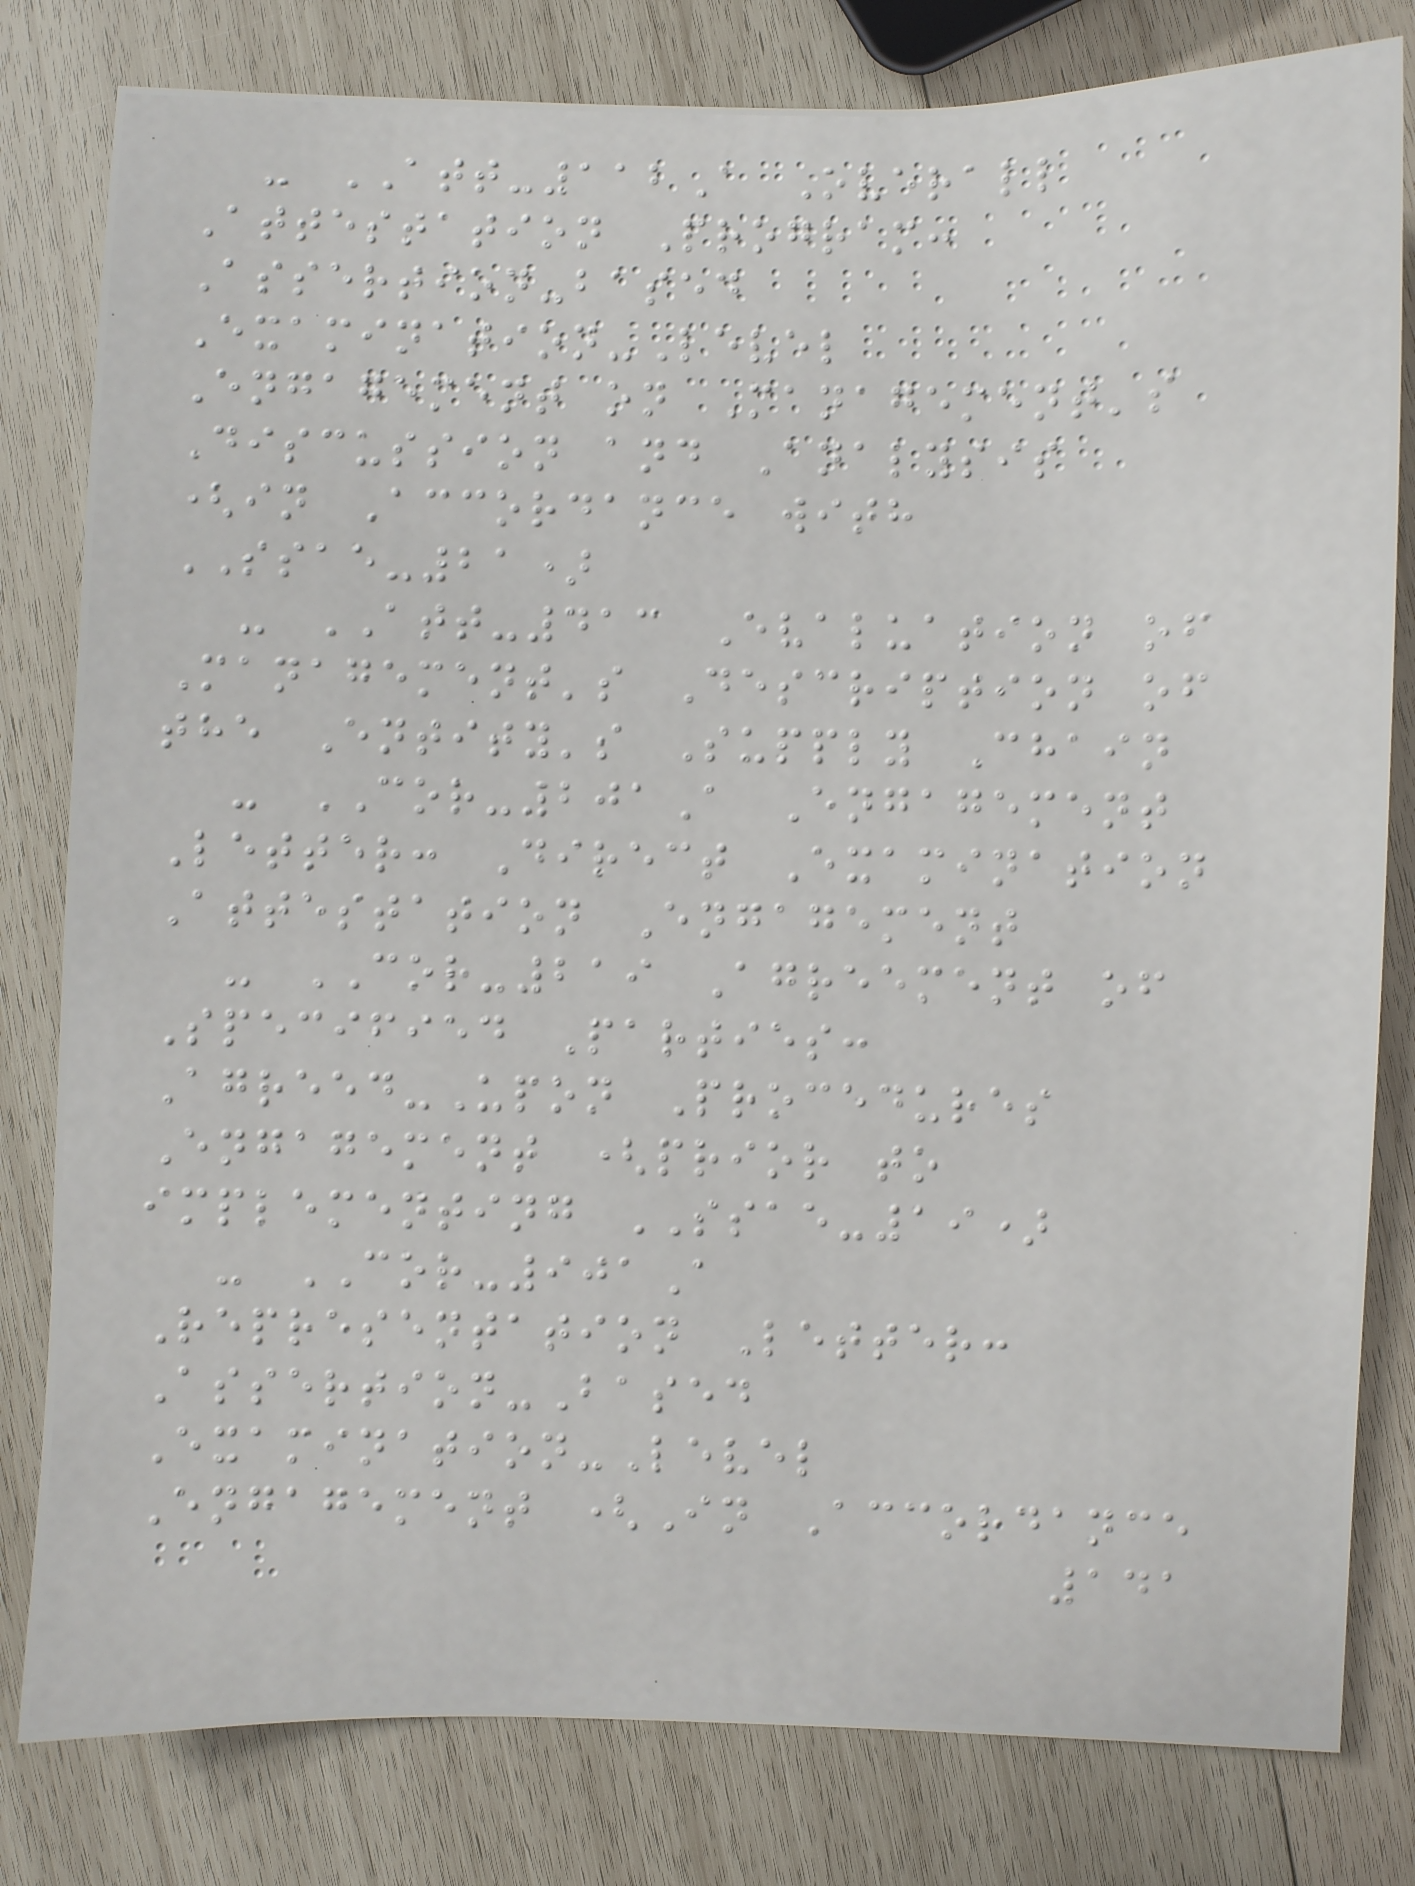- ATT-112A Overall
Attestation Program:
Assertion-based
Examination-Level
Engagement on Management's
Discussion and Analysis
(in Accordance with
SSAE-21)
- ATT-413 Evaluation of
Management's Description of
the Entity's Supply Chain
- COR-201A Engagement
Letter: Direct Examination
Attestation Engagement
- COR-219 Agreement of
Specified Parties:
Agreed-Upon Procedures
Engagement (prior to
implementing SSAE-19)
- COR-901A
Representation Letter:
Assertion-Based
Examination-Level
Engagement (In Accordance
141
